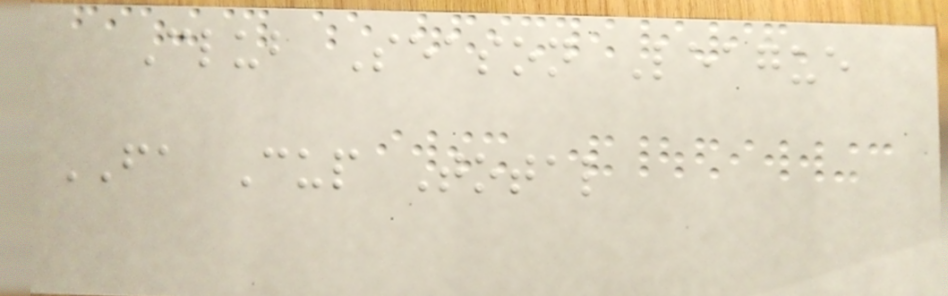Club Season League
FA Cup Total
